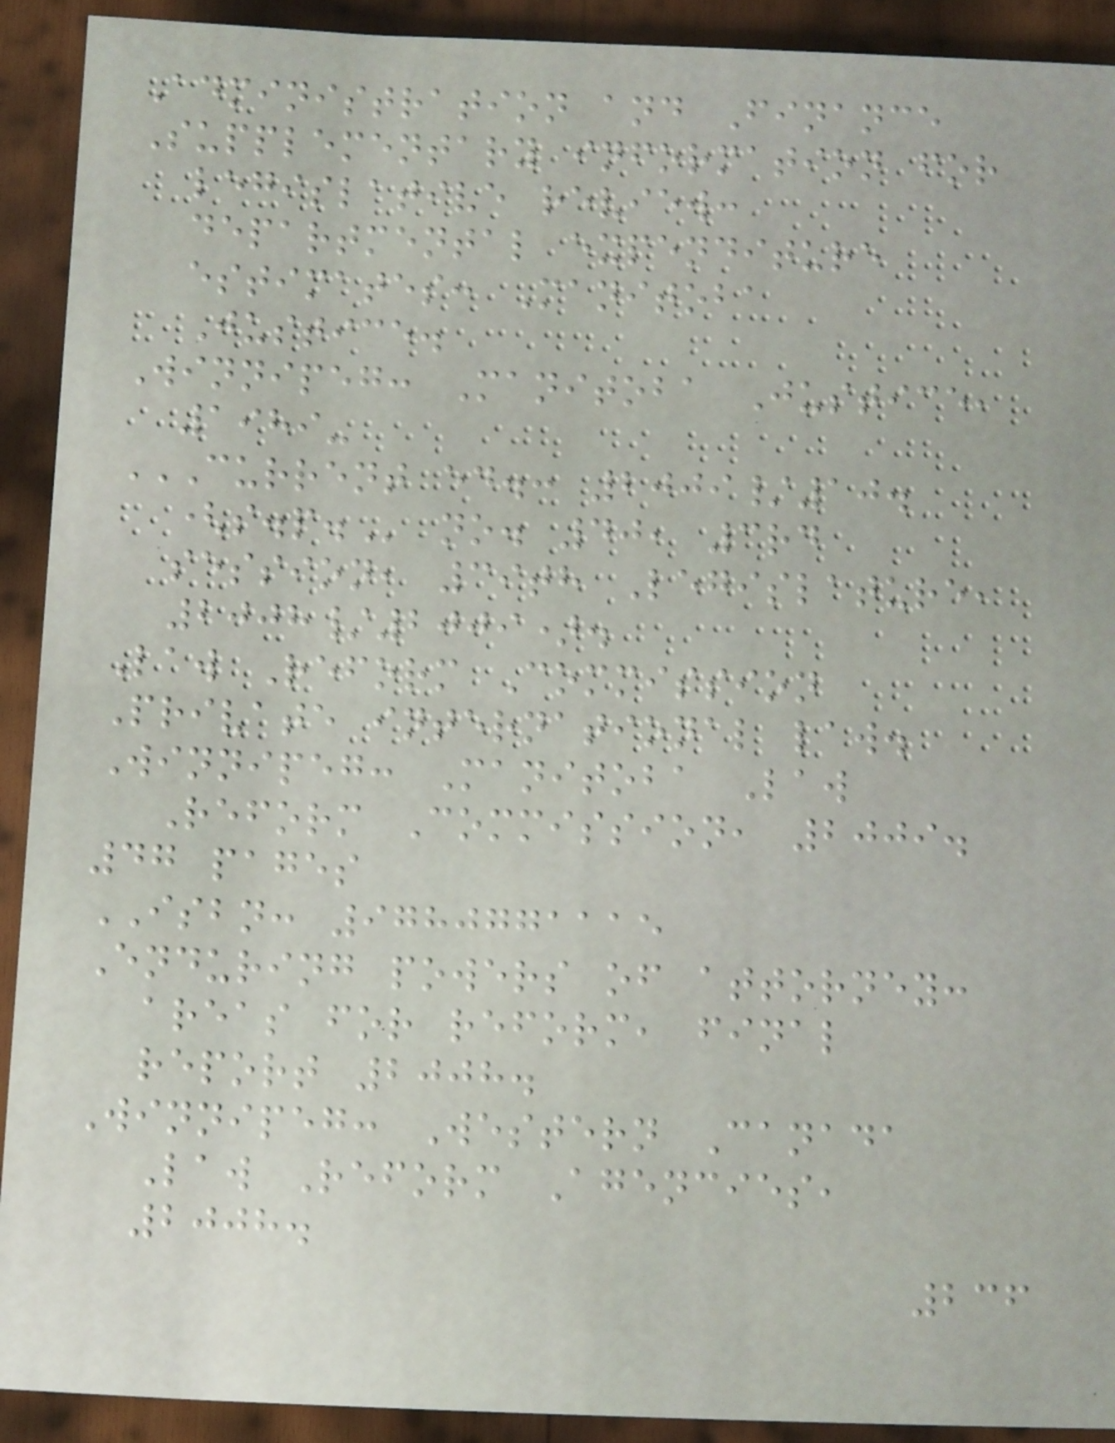Administration and Finance
Supplementary information for
legislative review:
departmental expenditure
estimates: Manitoba
Justice.
Winnipeg: Manitoba Justice,
1989-
CURRENT ED.: 2009/10.
(S.P. no. 40, 3rd
session, 39th Legislature,
2008/2009).
Law Reform Commission
Private international law.
Winnipeg: Manitoba Law
Reform Commission, 2009.
47 pages
ISBN: 9780771115
Enduring powers of attorney:
areas for reform, final
report 2008.
Winnipeg: Western Canada
Law Reform Agencies,
2008.
236
